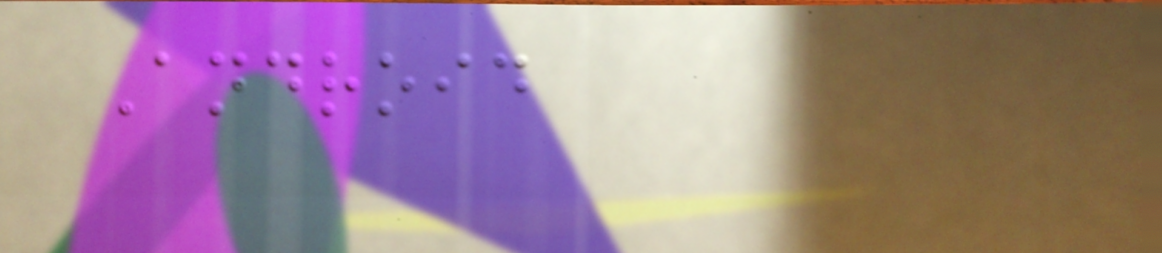Android
